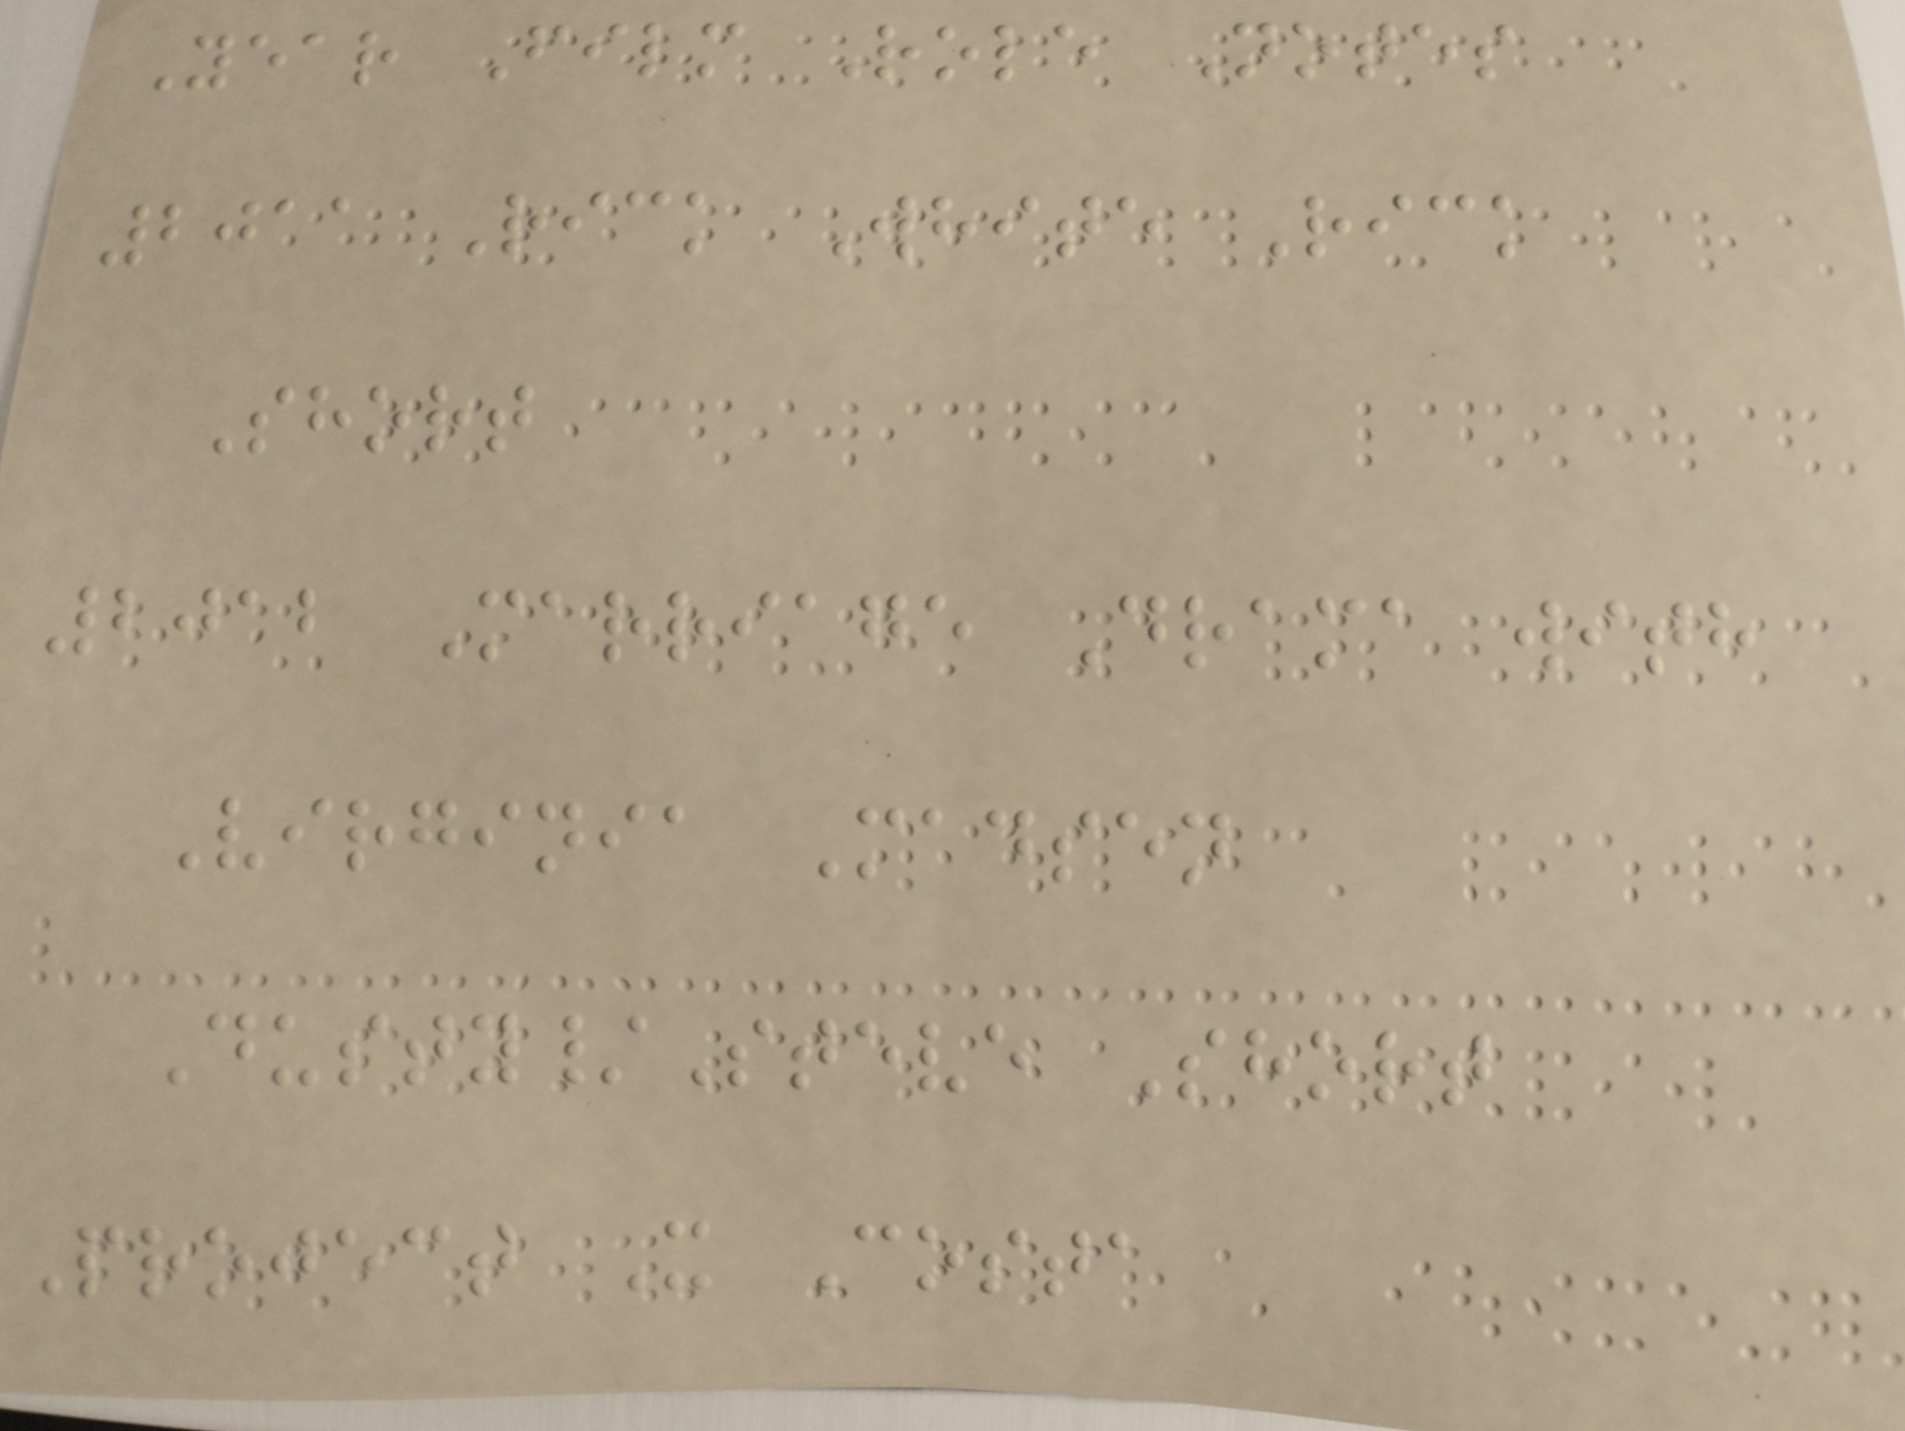Year Film Role Notes
2011 Rick White Rick
Short
2012 Marriage Drama with
Virginia Madsen
Dusty/Steve Short
Project X Costa
